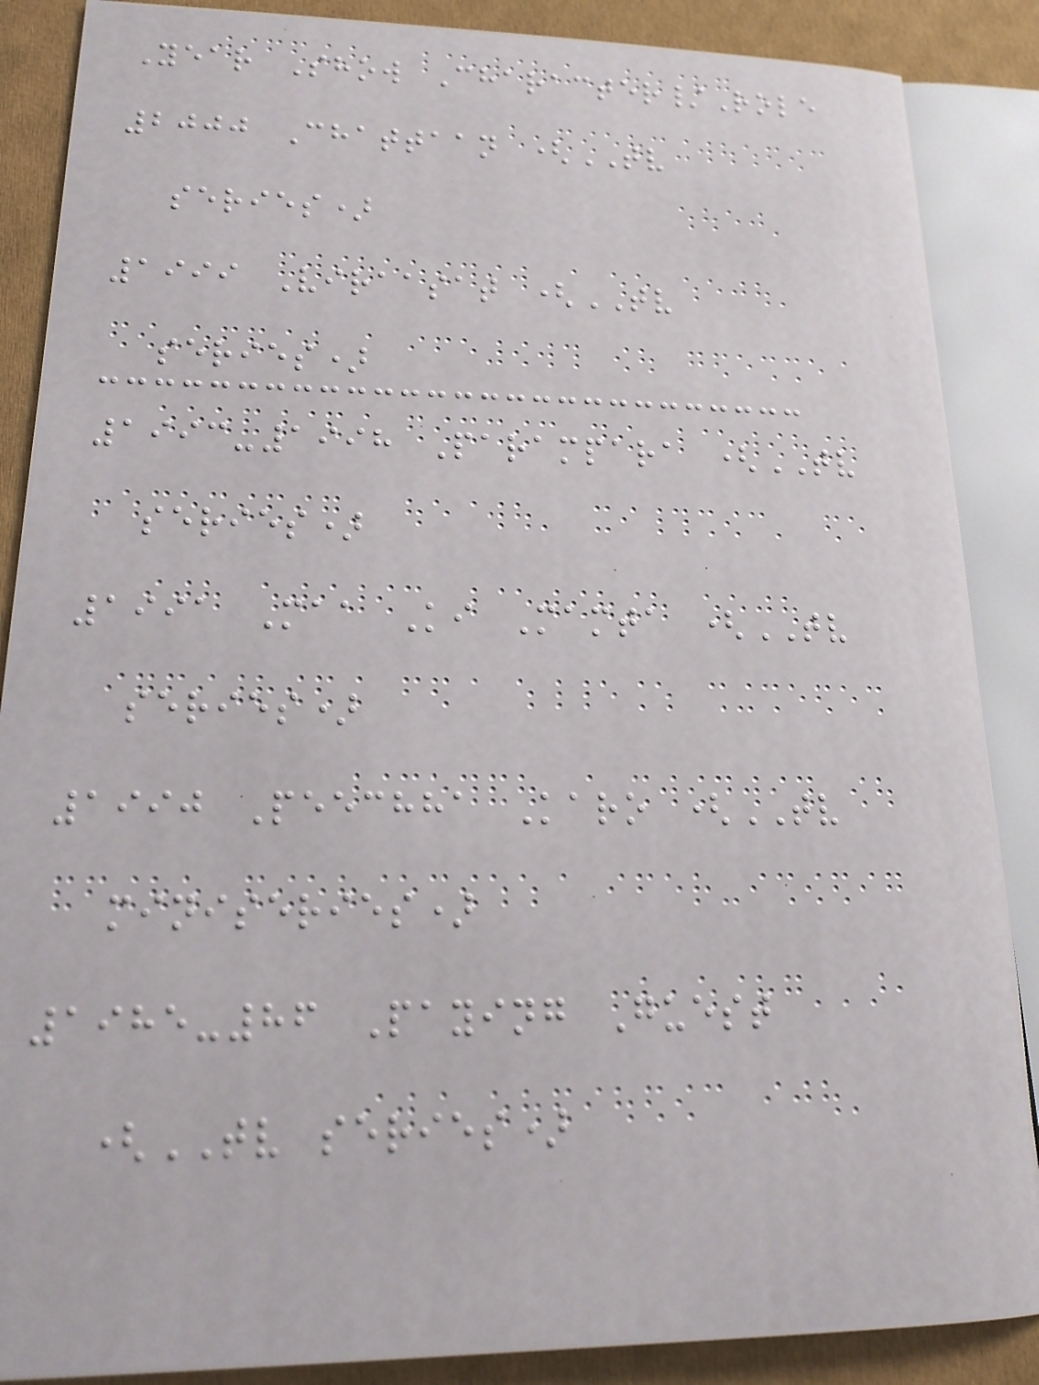Year Show Character/Role
2000 Chattaan (TV
series)
1999 Viraasat (TV
series)
1993-1998 Parampara (TV
series)
1991 Maa Ki Mamta (TV
series)
1990 Peechha Karo (TV
miniseries)
1985-86 Paying Guest
(TV series)
